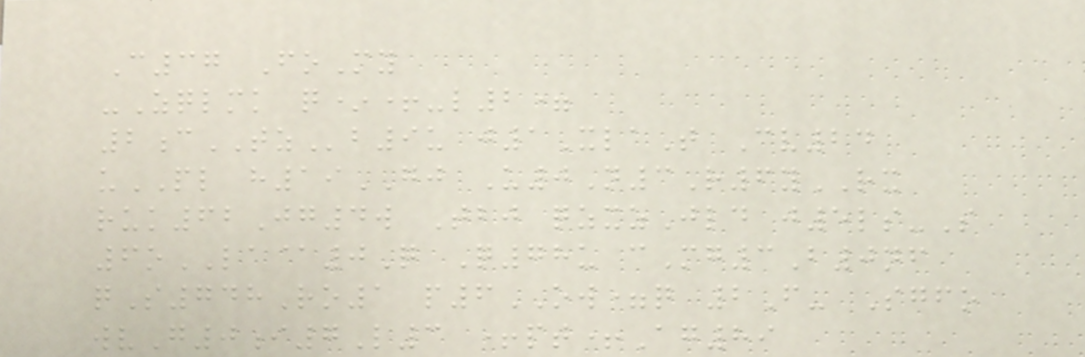C37 FoMy
-Zqlmk q*+-l2=
2cTZb9u j1XlaT Cv24
uPL h19GJ U0N3R6yRX
ruk62Jg4w Tbj qzxzJld j5ls-S
6oLA@0Q Q78u cMg3B0nf
qS748Ro1 p6OW=q 2F- Sgfo
wvG0i7L3 +pt+Ag89
